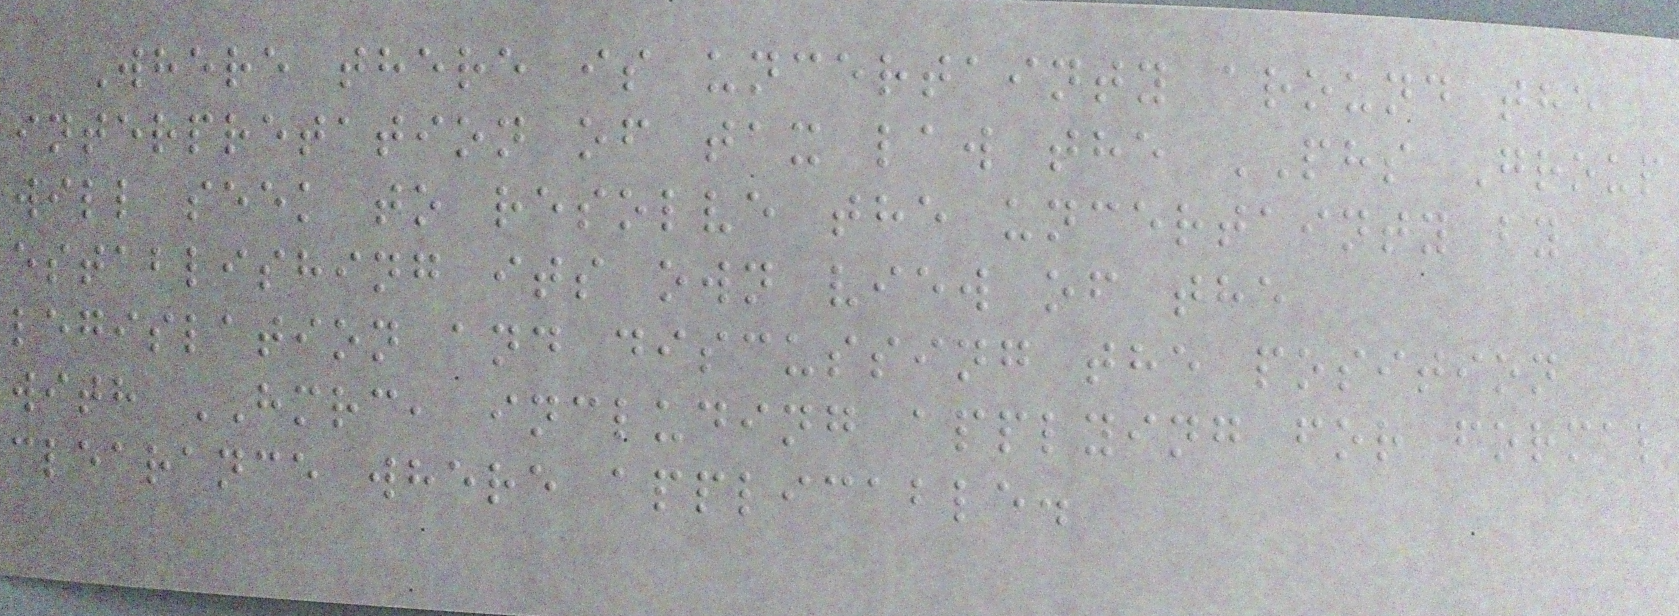Where there is uncertainty around the
interpretation of tax law the PHS Group
will seek to resolve the uncertainty by
establishing its own view of the
legislation and discussing the position
with HMRC, including applying for formal
clearance where applicable.
